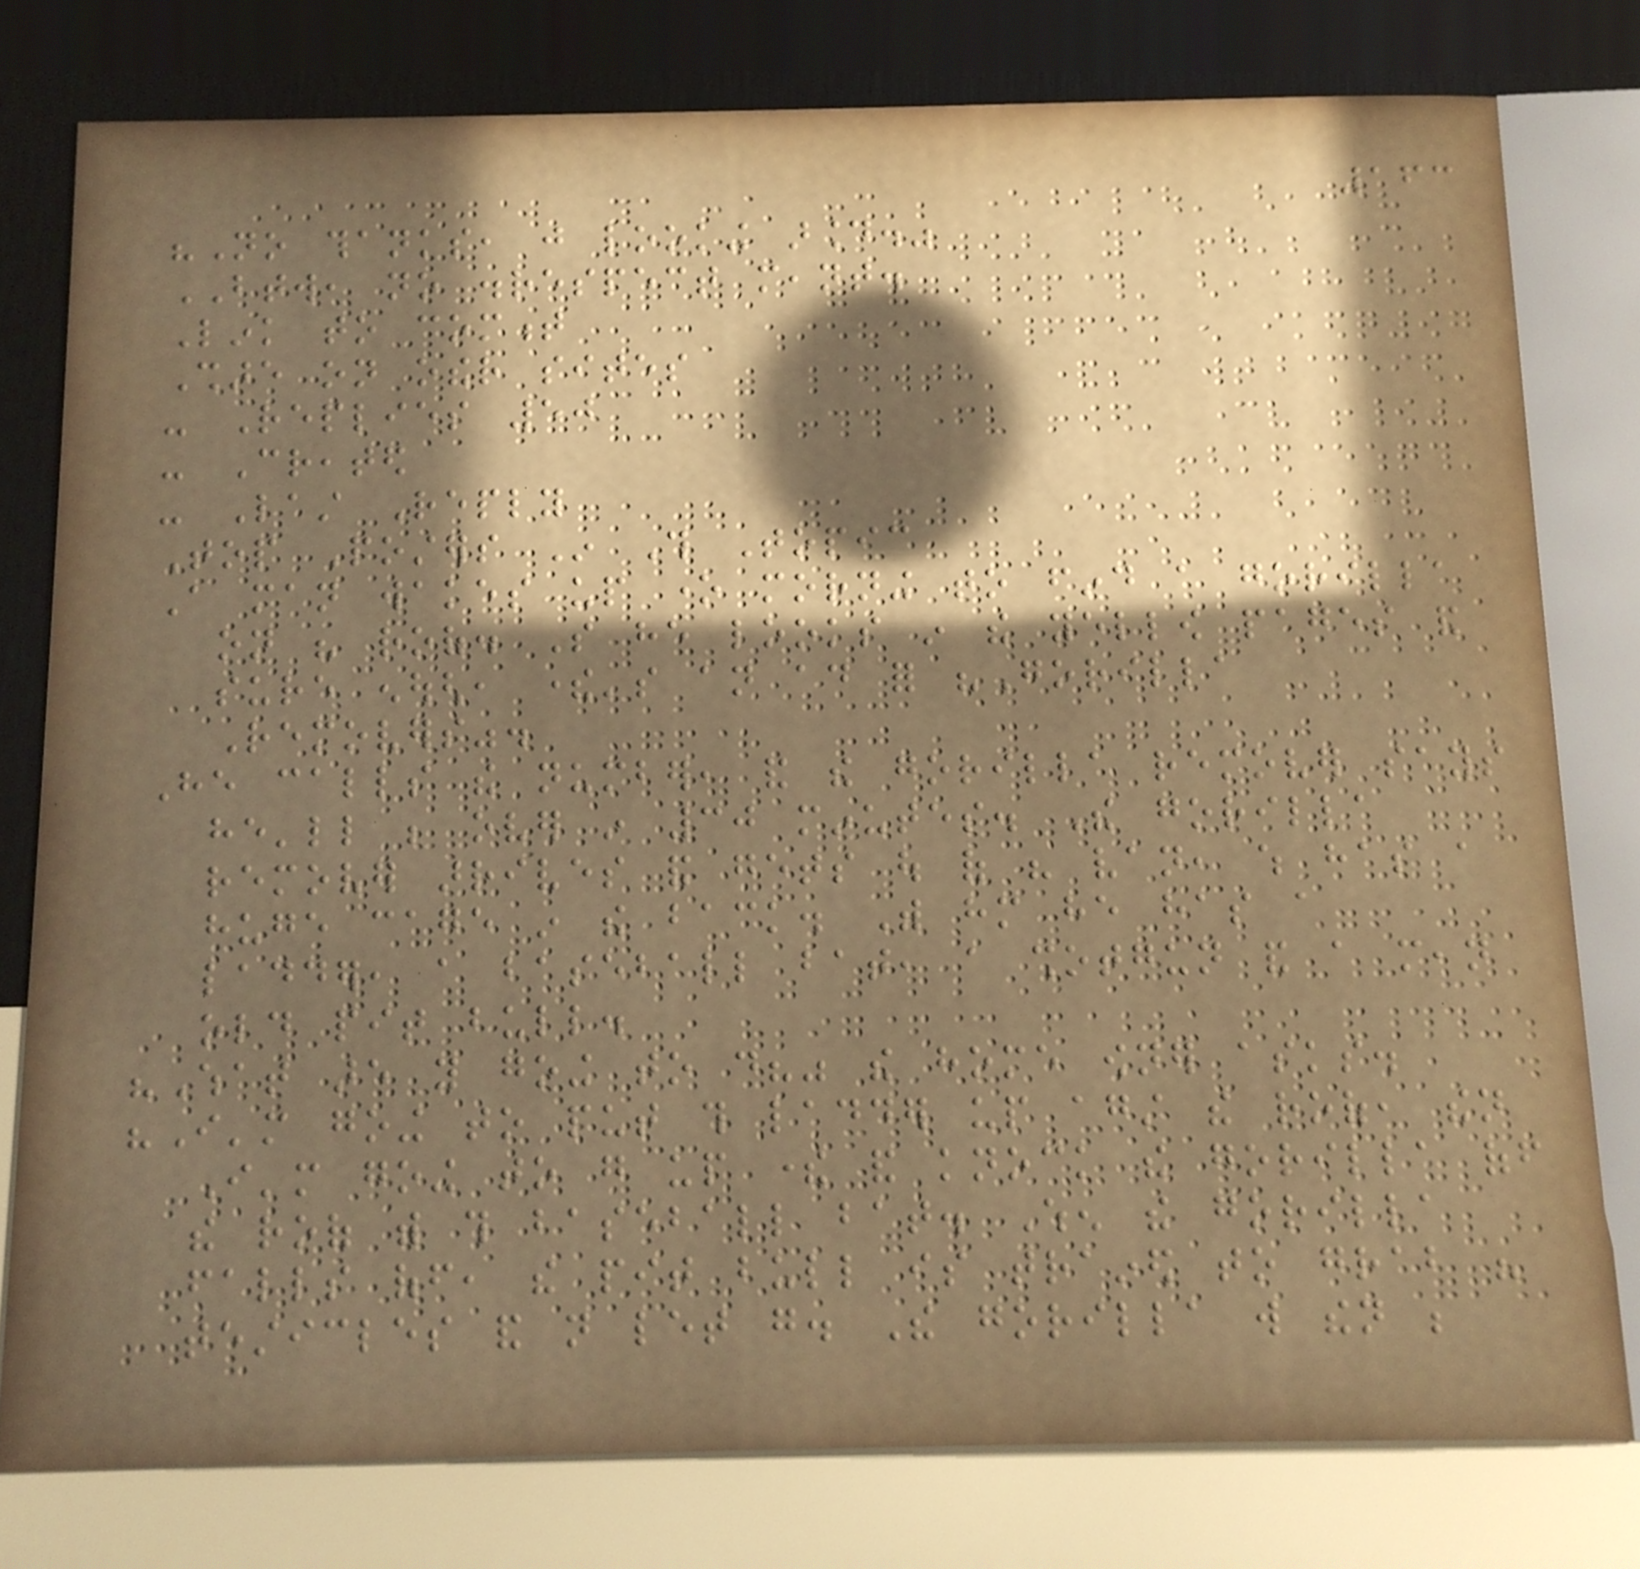163
"No thanks, just looking around."
BTW, no disrespect meant.
Link to comment
Share on other sites
- Replies 50
- Created
- Last Reply
Top Posters In This Topic
A man wakes up one morning to find a gorilla
on his roof. So he looks in the yellow pages and
sure enough, there's an ad for "Gorilla
Removers".
He calls the number, and the gorilla remover says
he'll be over in 30 minutes. The gorilla
remover arrives and gets out of his van, which has a
huge cage in the back. With him he has a
ladder, a baseball bat, a shotgun and a mean
old pit bull.
"What are you going to do?" the home owner asks.
"I'm going to put this ladder up against the roof, then
I'm going to go up there and knock the gorilla off
the roof with this baseball bat. When the gorilla
falls off, the pit bull is trained to grab his
testicles and not let go. The gorilla will then be
